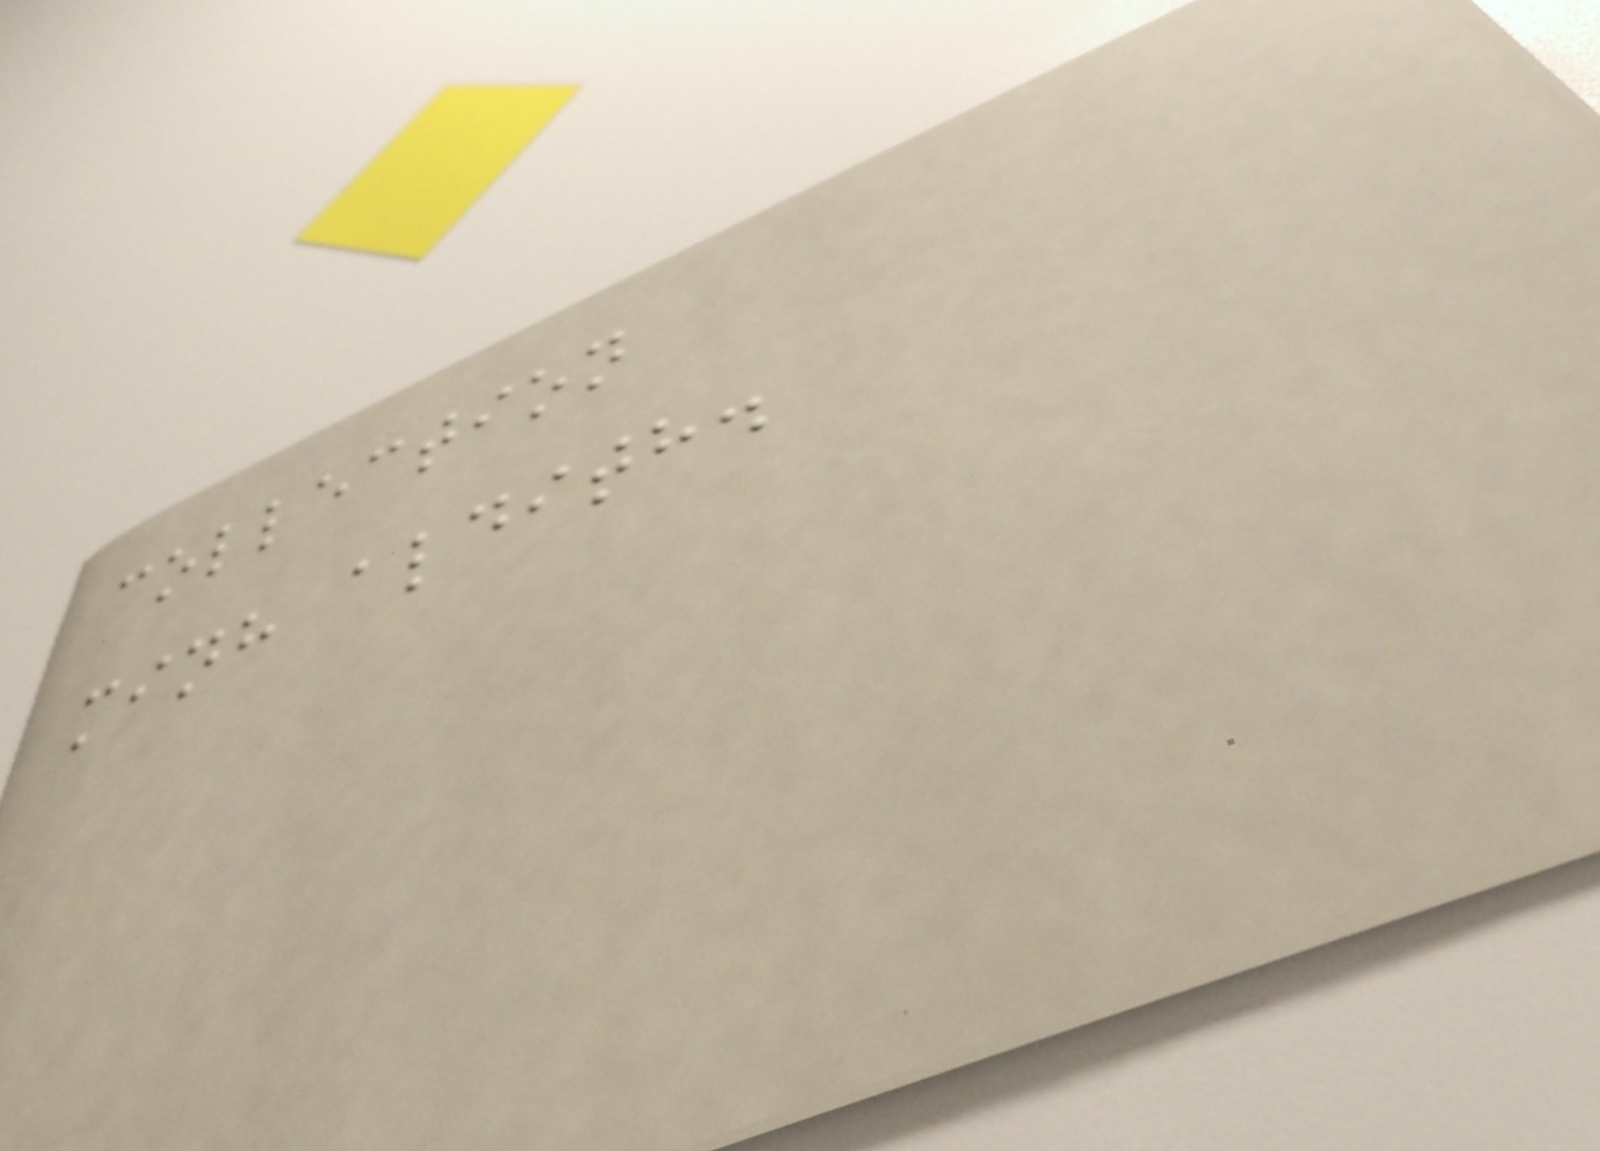collection
minh aldith.
